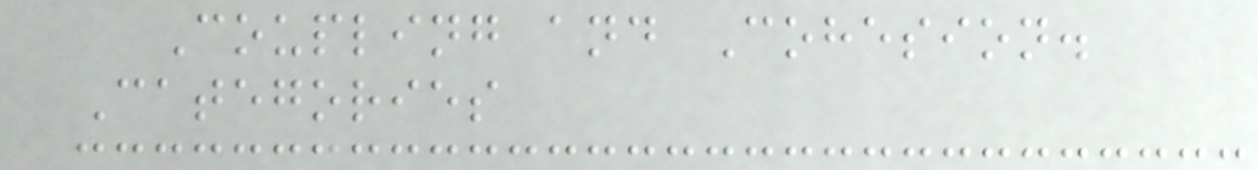Coupling and Cohesion.
Categories
